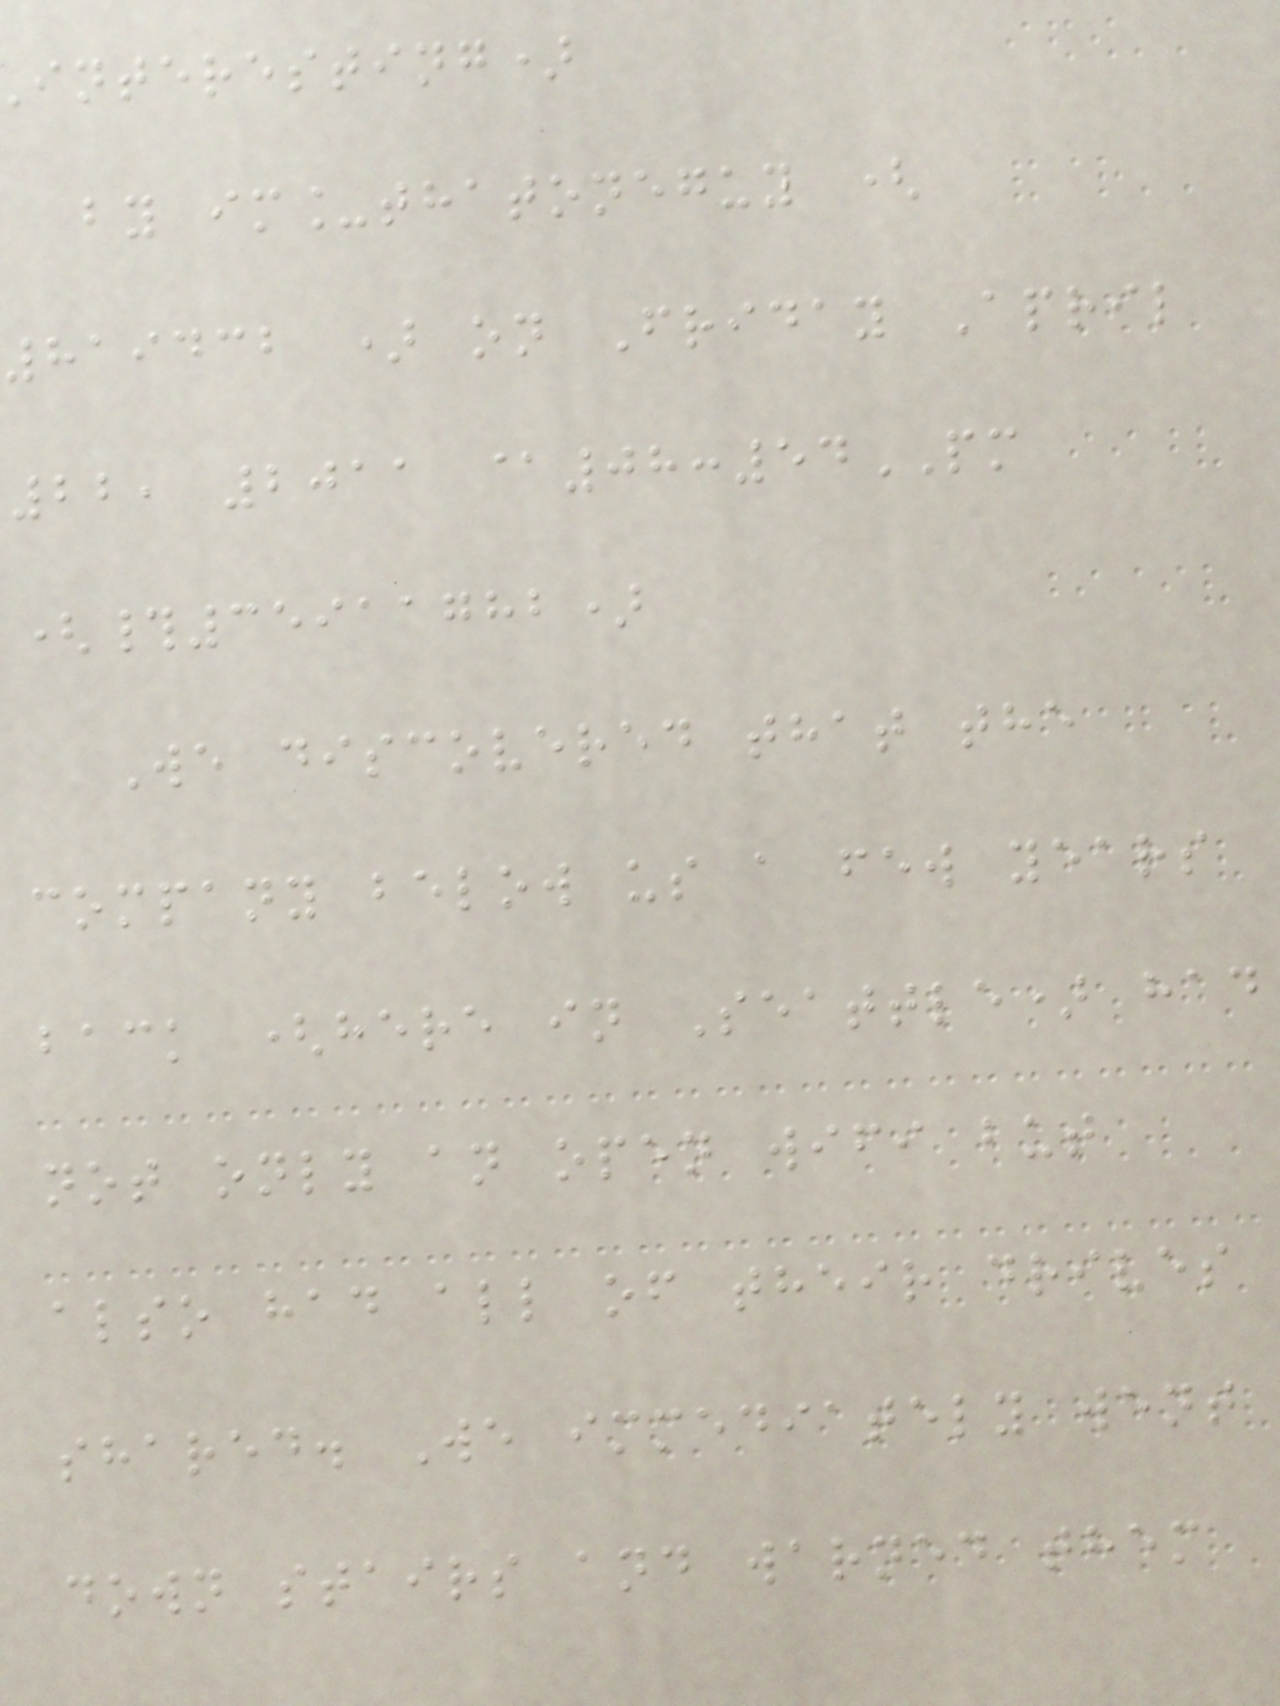interesting)
by im_thatoneguy (
819432 ) on Friday April
22, 2011 @08:54PM
(#35911782)
We discovered that the
company below us a few years
back (here in Seattle) had
not only an open wifi but
also had all of their drives
shared. We immediately went
down stairs and warned them
